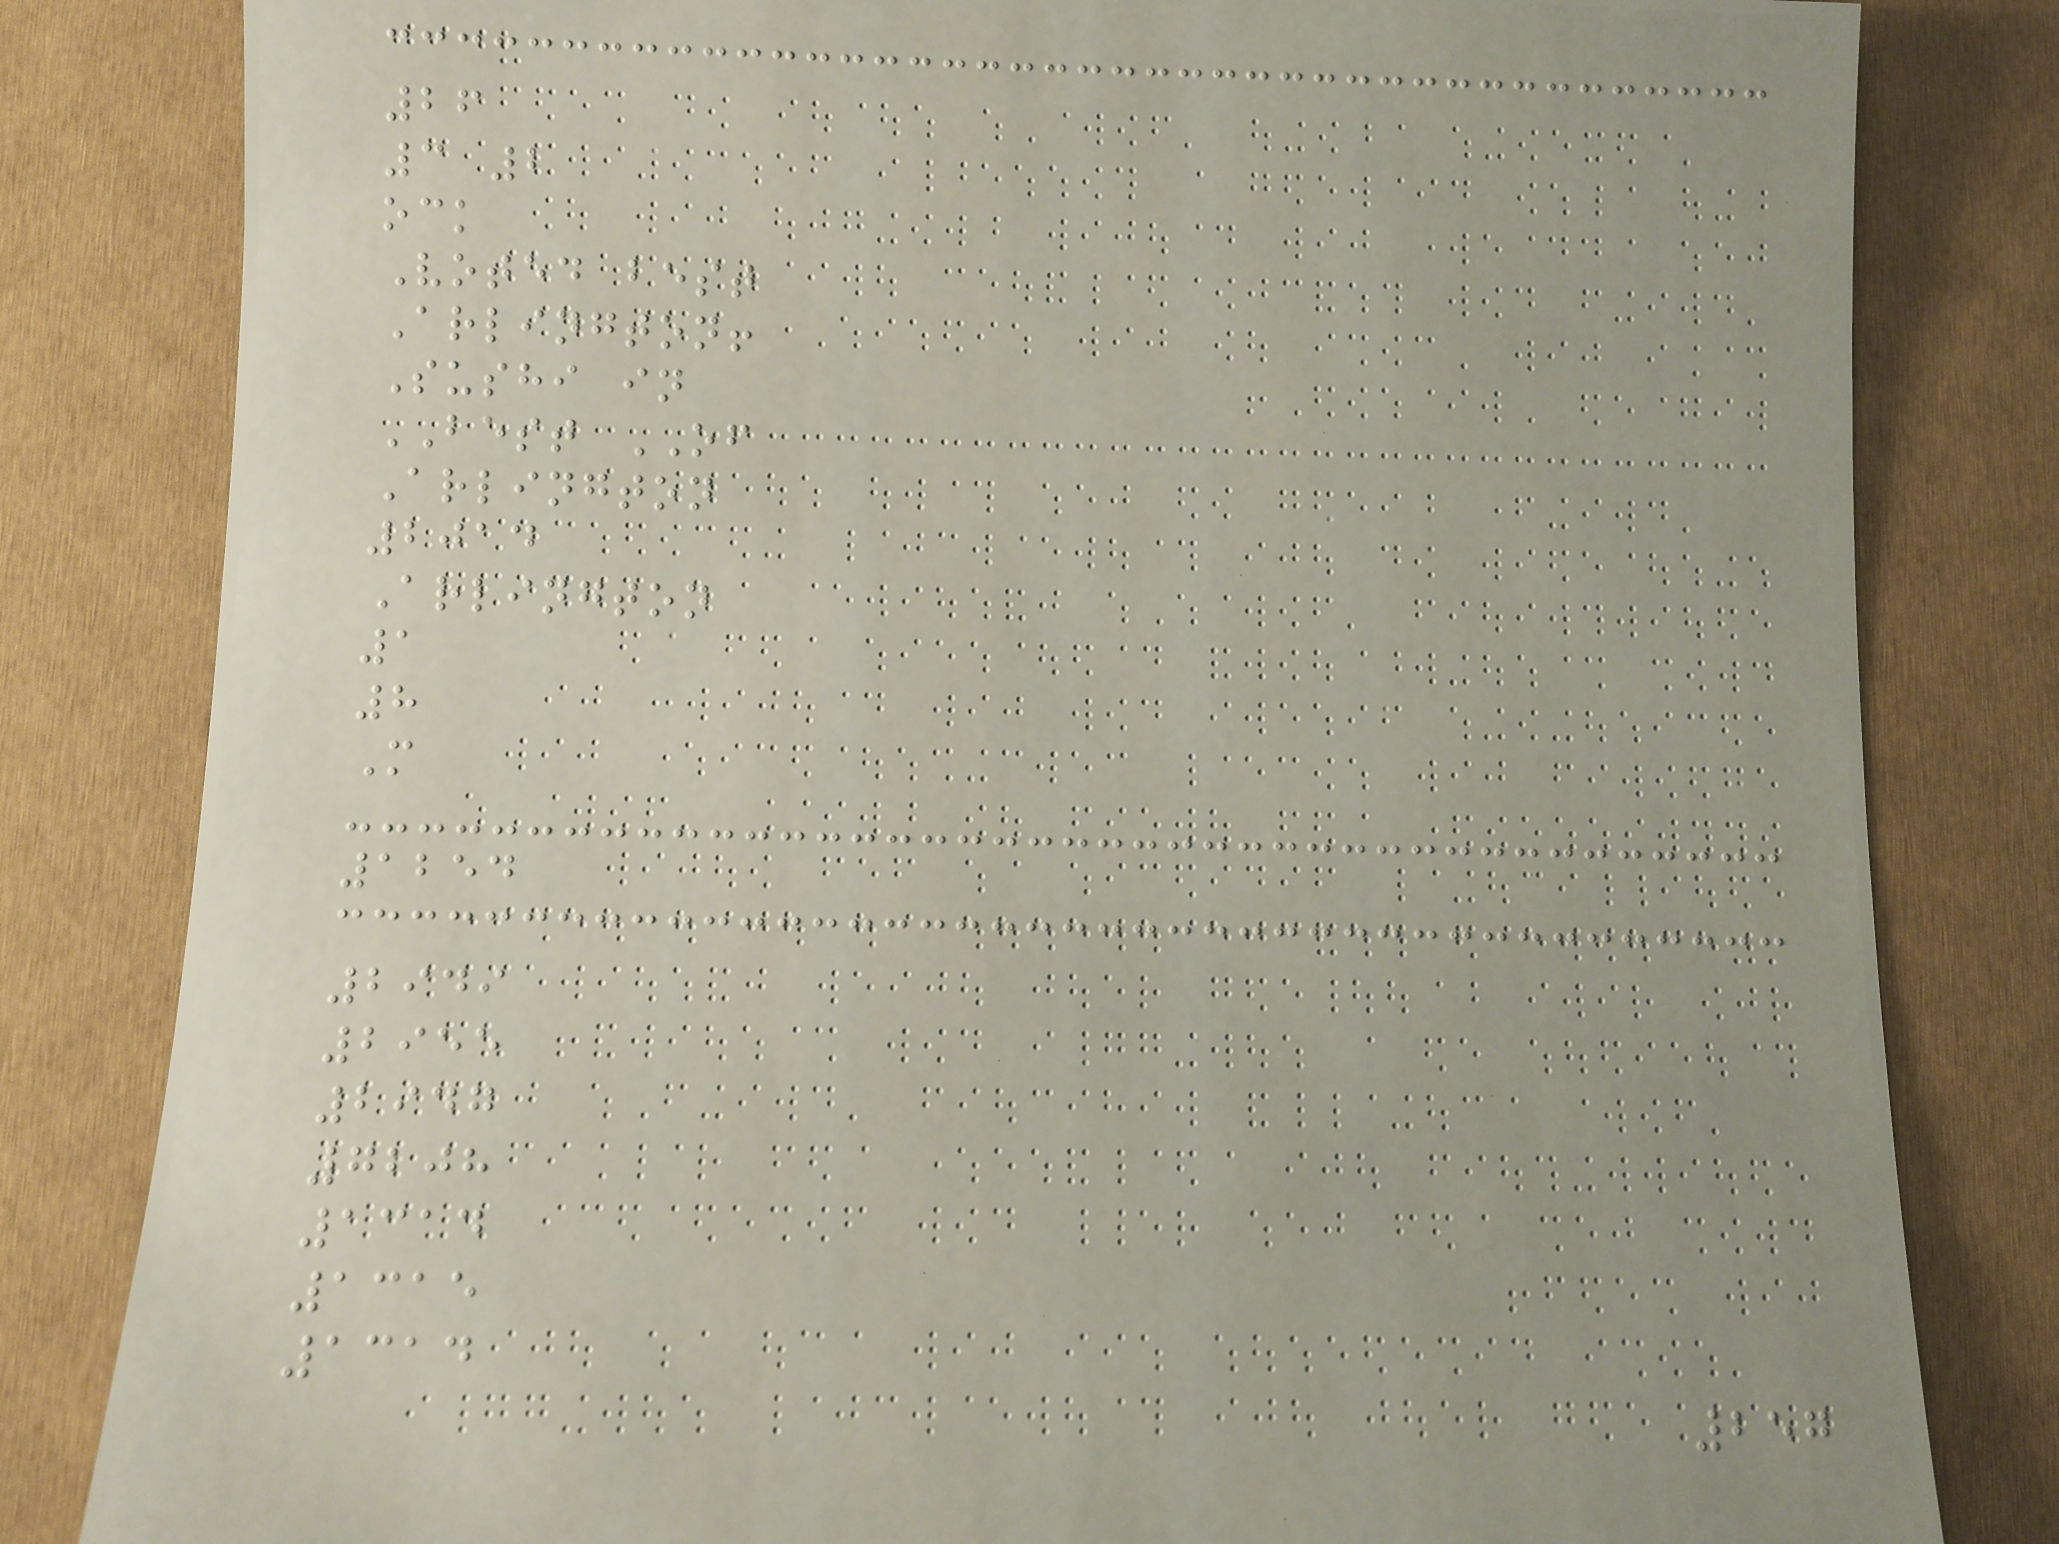26
3 2
ock
Voted best
Arlington!
Sushi in
BEST OF
Arlington
2014
Arlington
1
8
M
1254
2949
2955
2947
7208
1314
1315
1314
257
